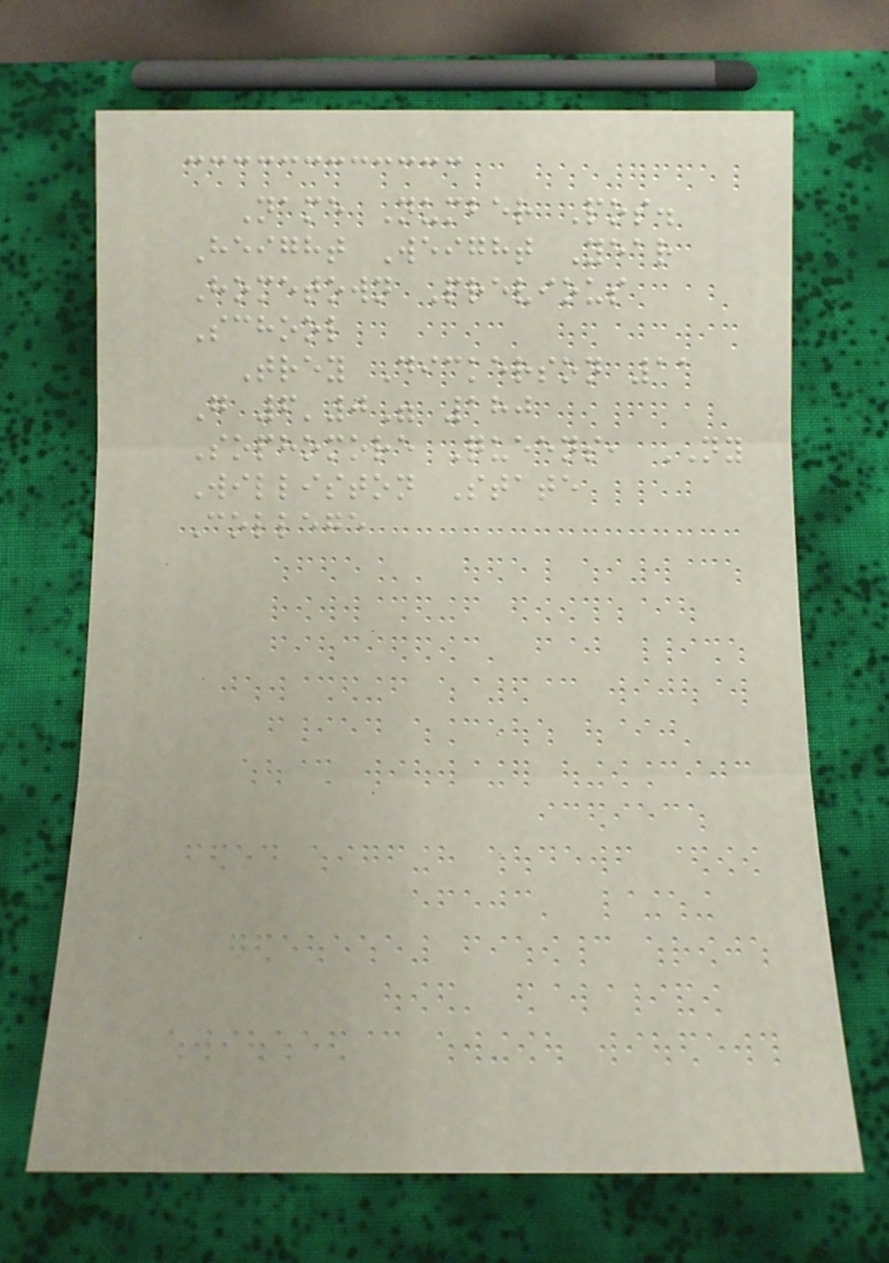Name Number Pos.
Height Weight Year
Hometown Previous
School
Trey Dickerson 11
G 6'0" 180
Sophomore Queens, NY
Williston State
College
